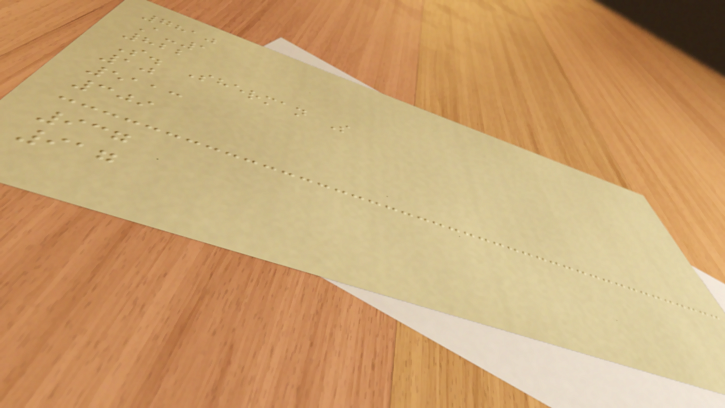7810
A-1
822
S. Sherman S
10
5113
309
937
917
